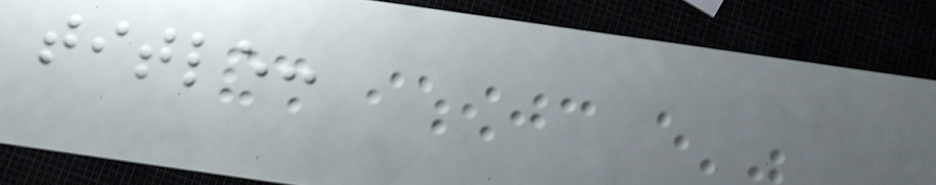title:
